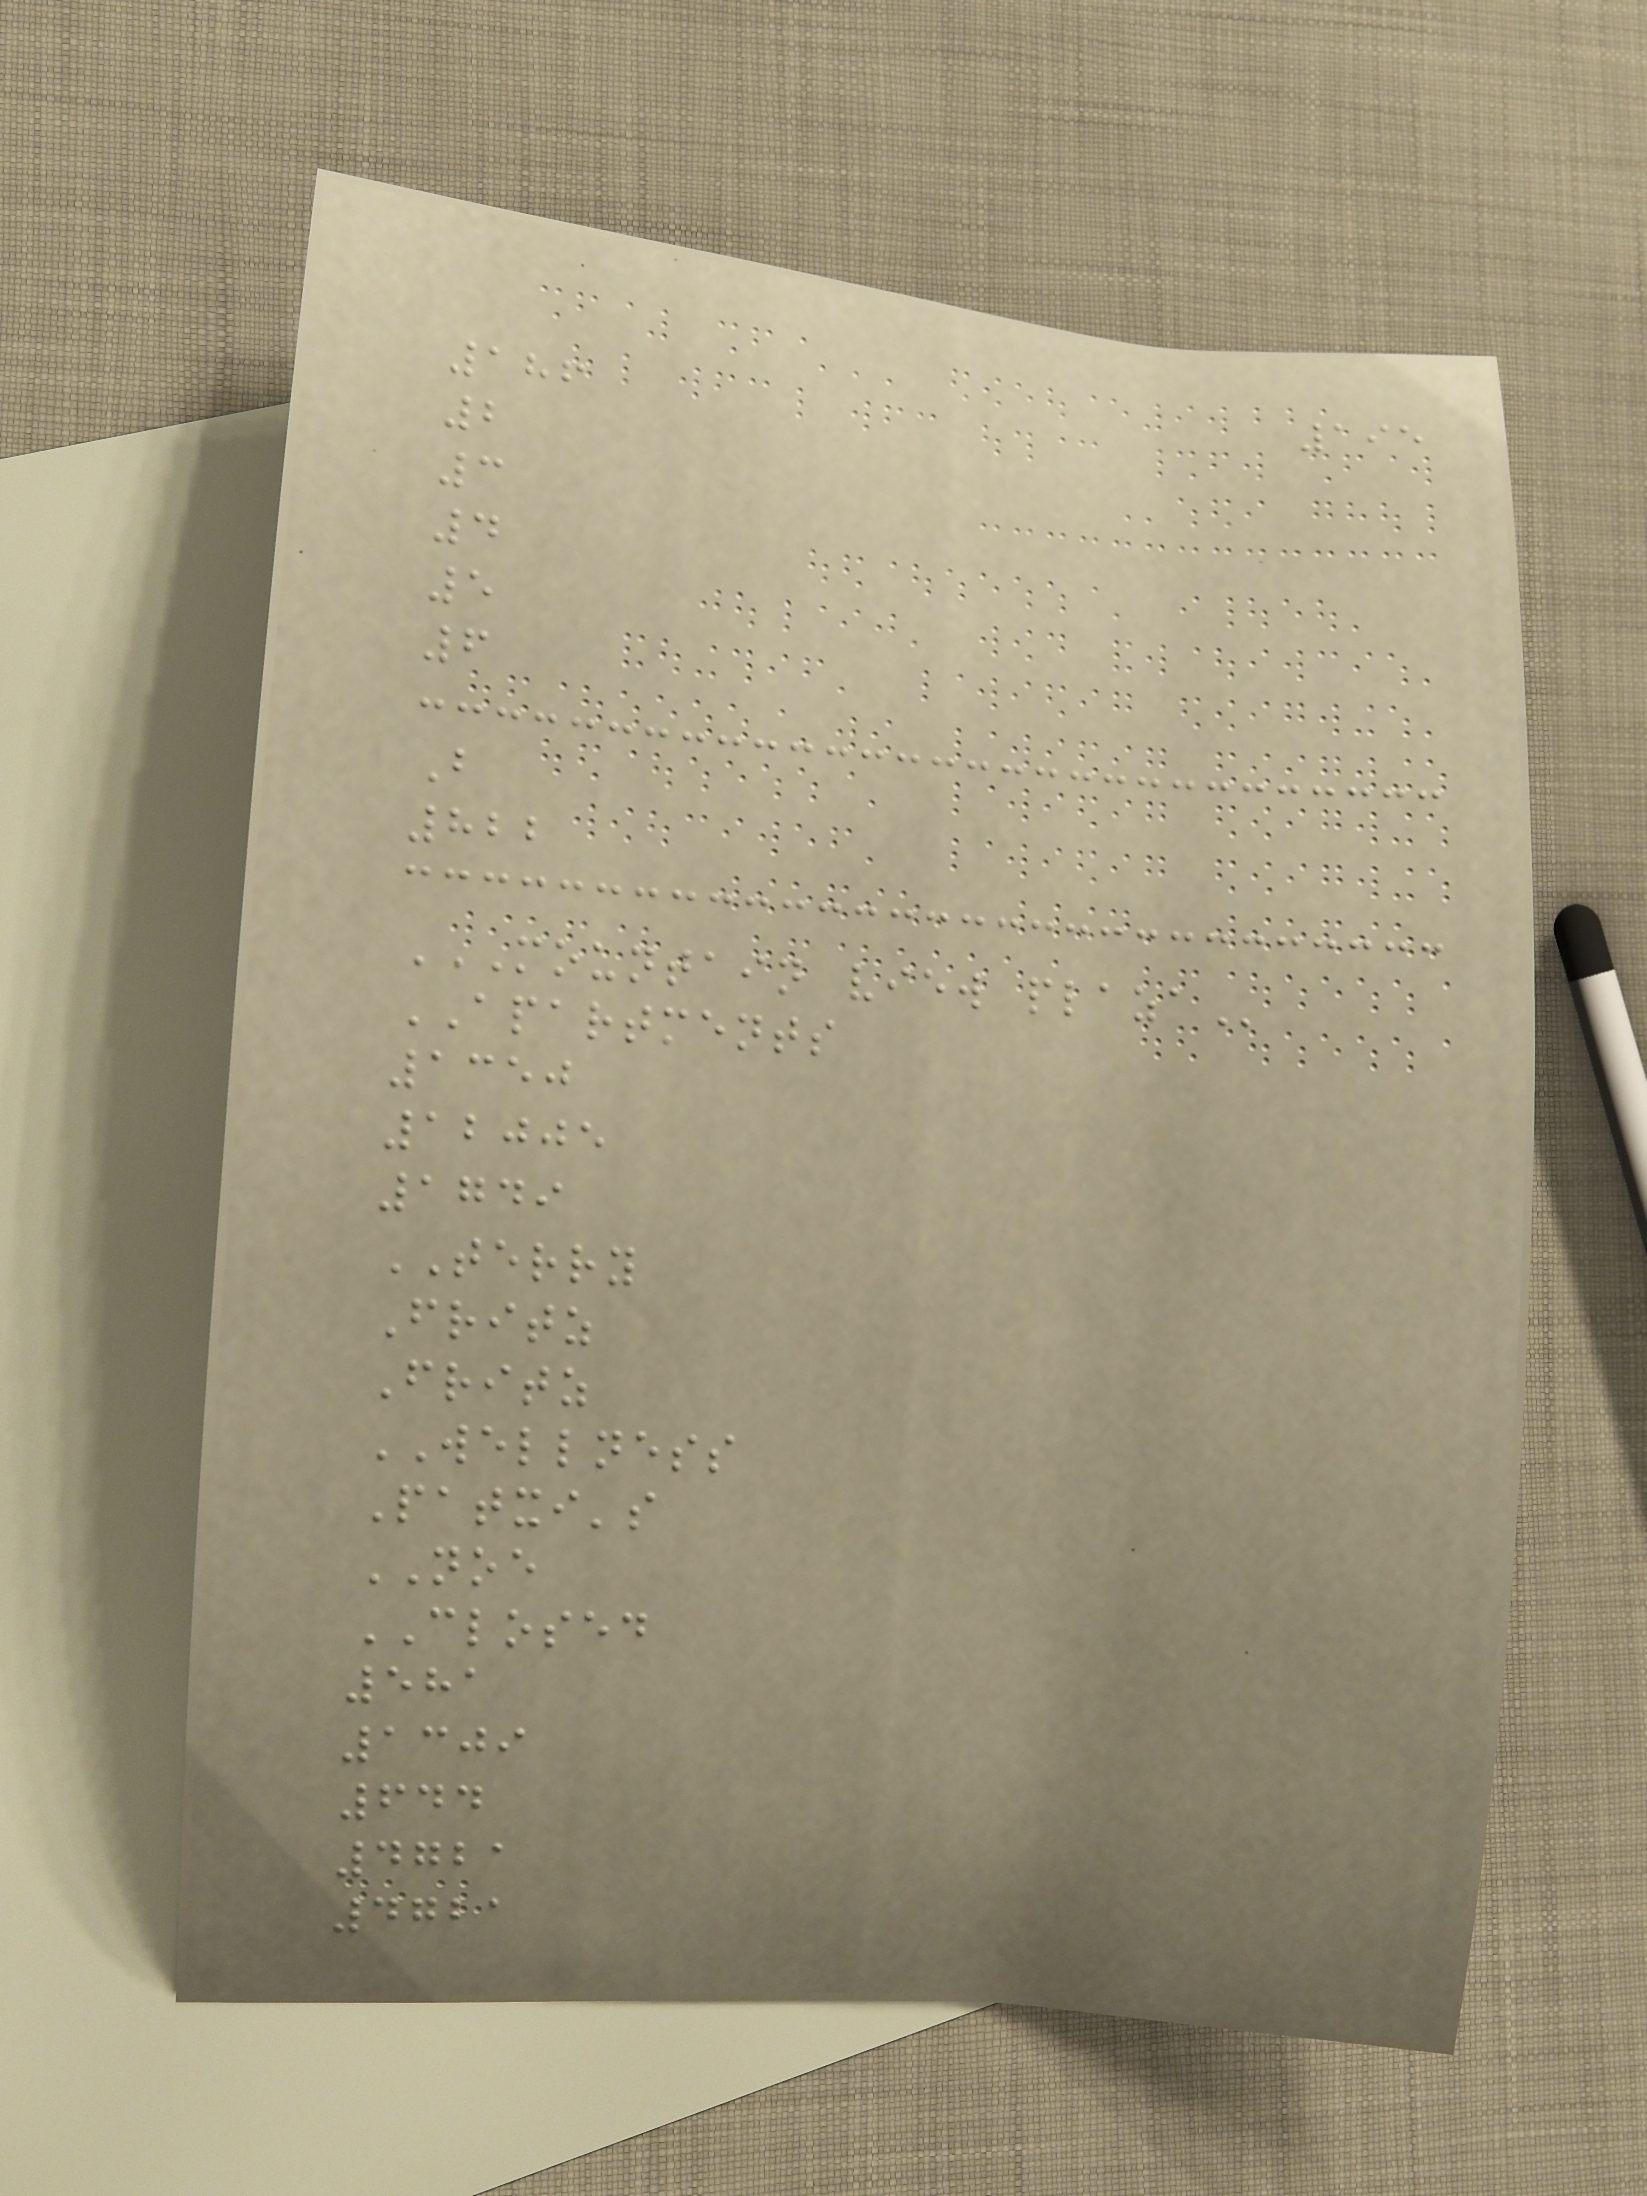195
186
2
3
4
5
6
B
822
MOUNTAIN VIEW PLAZA
APARTMENTS
1350
12005
1749
TERRY
Fritz
Fritz
WELLNESS
Patxi's
NOE
CLOSED
581
1309
644
4721
4721
